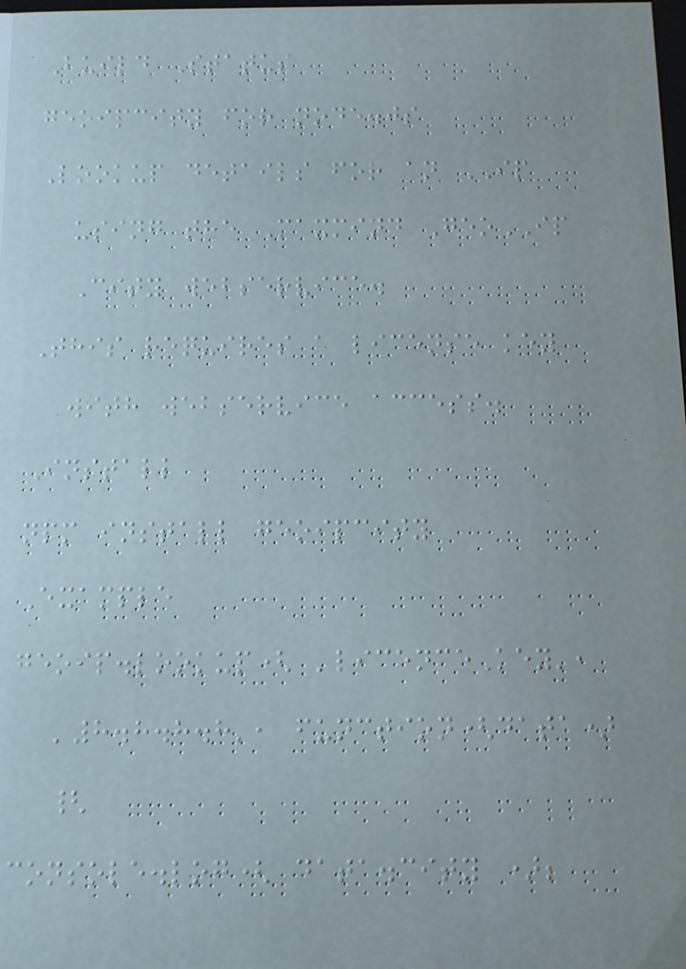Build Status
geoipcity for node.js
Lookup details for an IP
using the Maxmind GeoIP
City webservice.
This requires a license key
with webservice access.
Install
npm install geoipcity
Example
geoip.lookup( 'licenceKey',
'8.8.8.8', function(data)
{
console.log( data.city );
